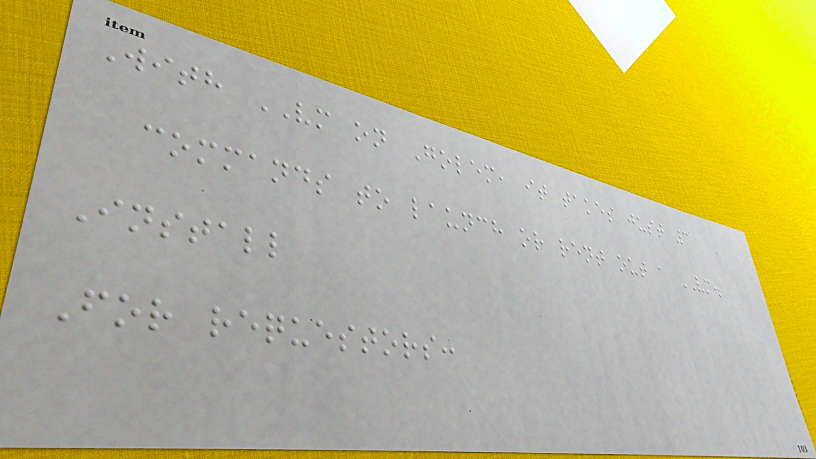With VM on Golem, it takes just 3
commands to launch or rent out a VM.
Install
For requestors:
